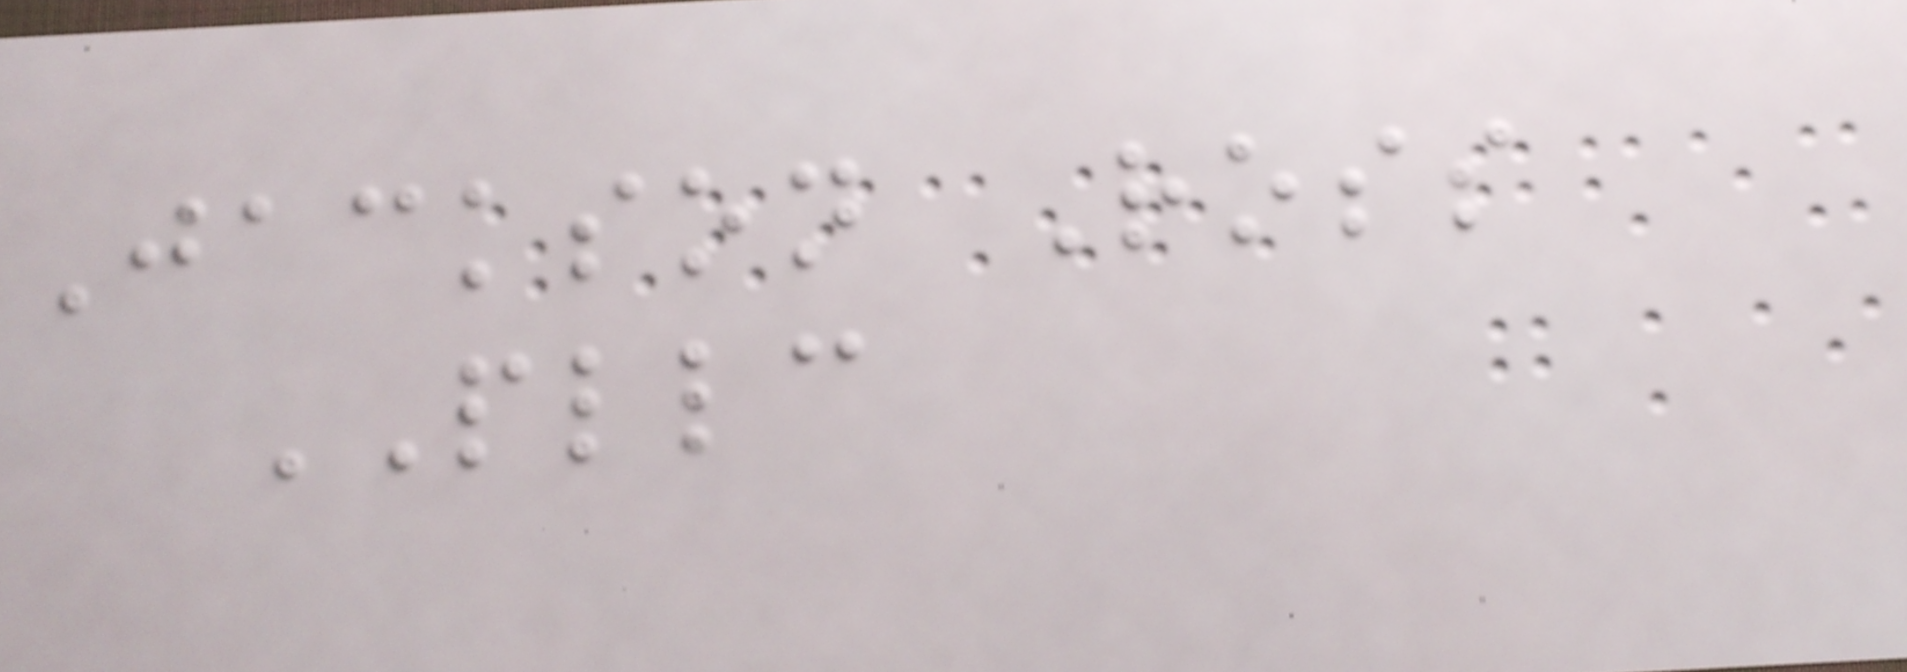Jackson Ross
PLLC
